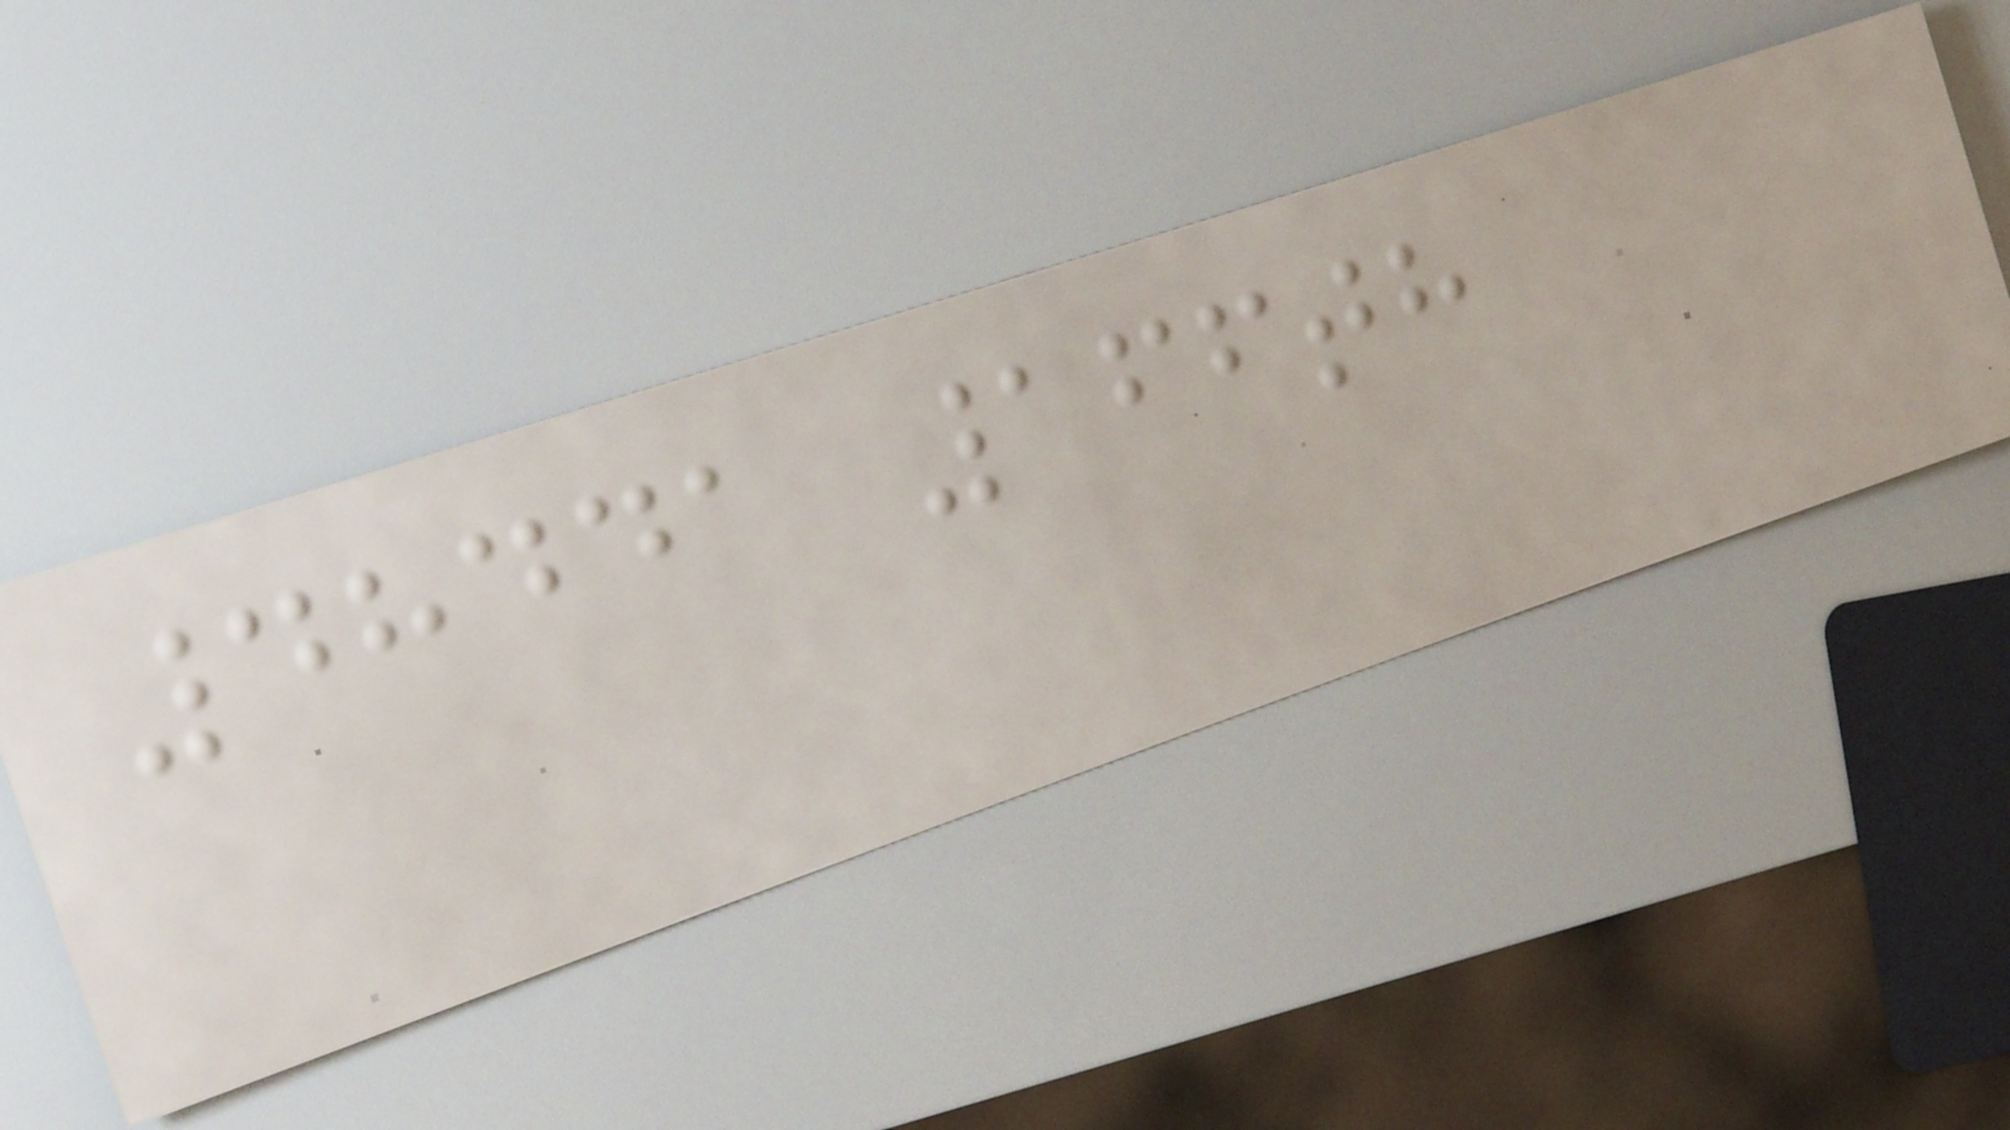48441 166th
